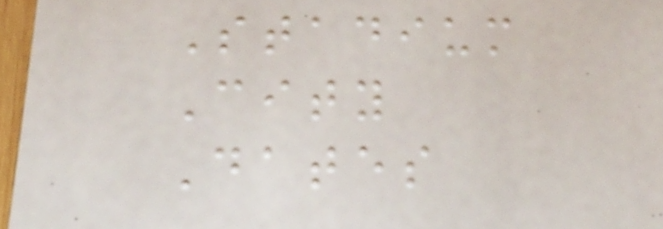Stadium
City
Dates
